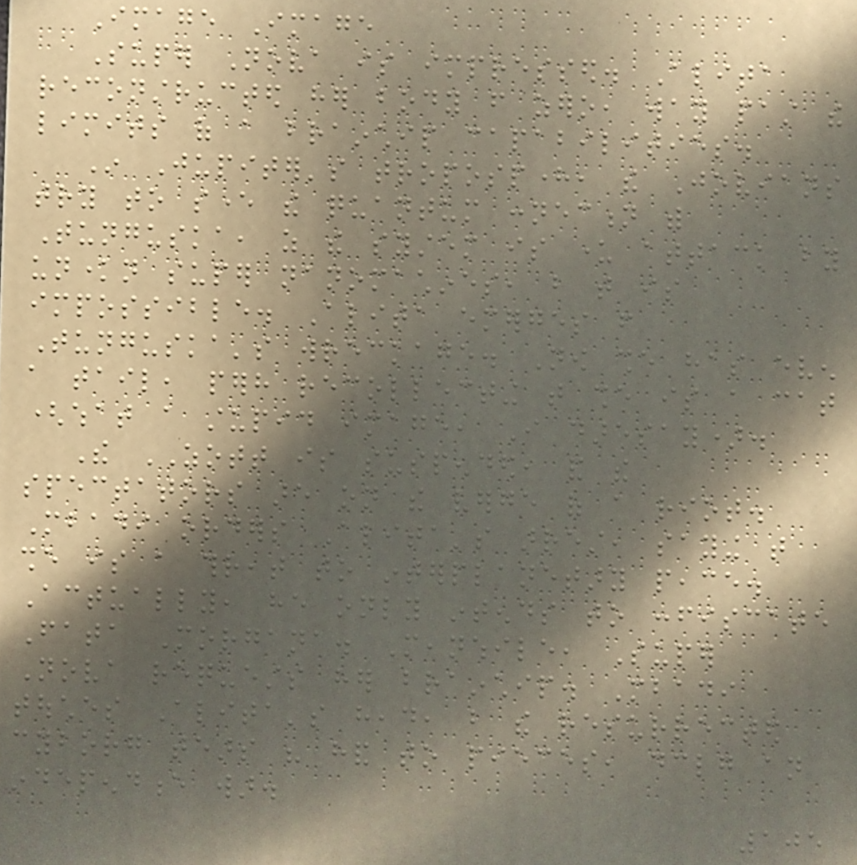Image Image
Super Nova is impressed. Alita
reconstructed her body from zero, way past the
limits of a brainchip capabilities.
In Jupiter's troposphere, the Jovians
try to sever the quantum connection with
Tunguska, as the system is under attack by
unknown super nanomachines, but that is
impossible. Alita emerges from
Tunguska's wreckage. Now she has even
a tail, perhaps recollecting that she is a cat
(what a stupid image, I daresay).
The ZOTT is suspended, and the
spectators are on the verge of a riot.
Mbadi orders Alita's arrest, saying that
she is a threat to interplanetary peace.
Actually, he only intends to confiscate
Fata Morgana. Meanwhile, Super
Nova requests her brainchip. Mbadi
touches Alita's head, but the resurrected
cyborg tears his hand to pieces, declaring an
independence war.
105
